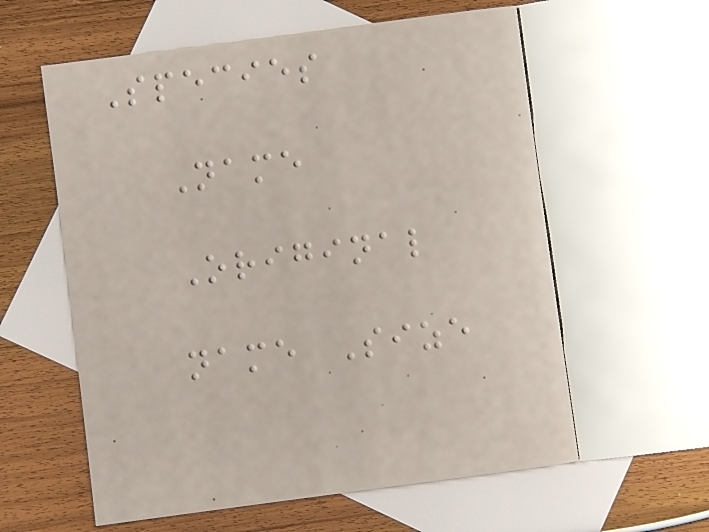Species
Name
Original
name Size
